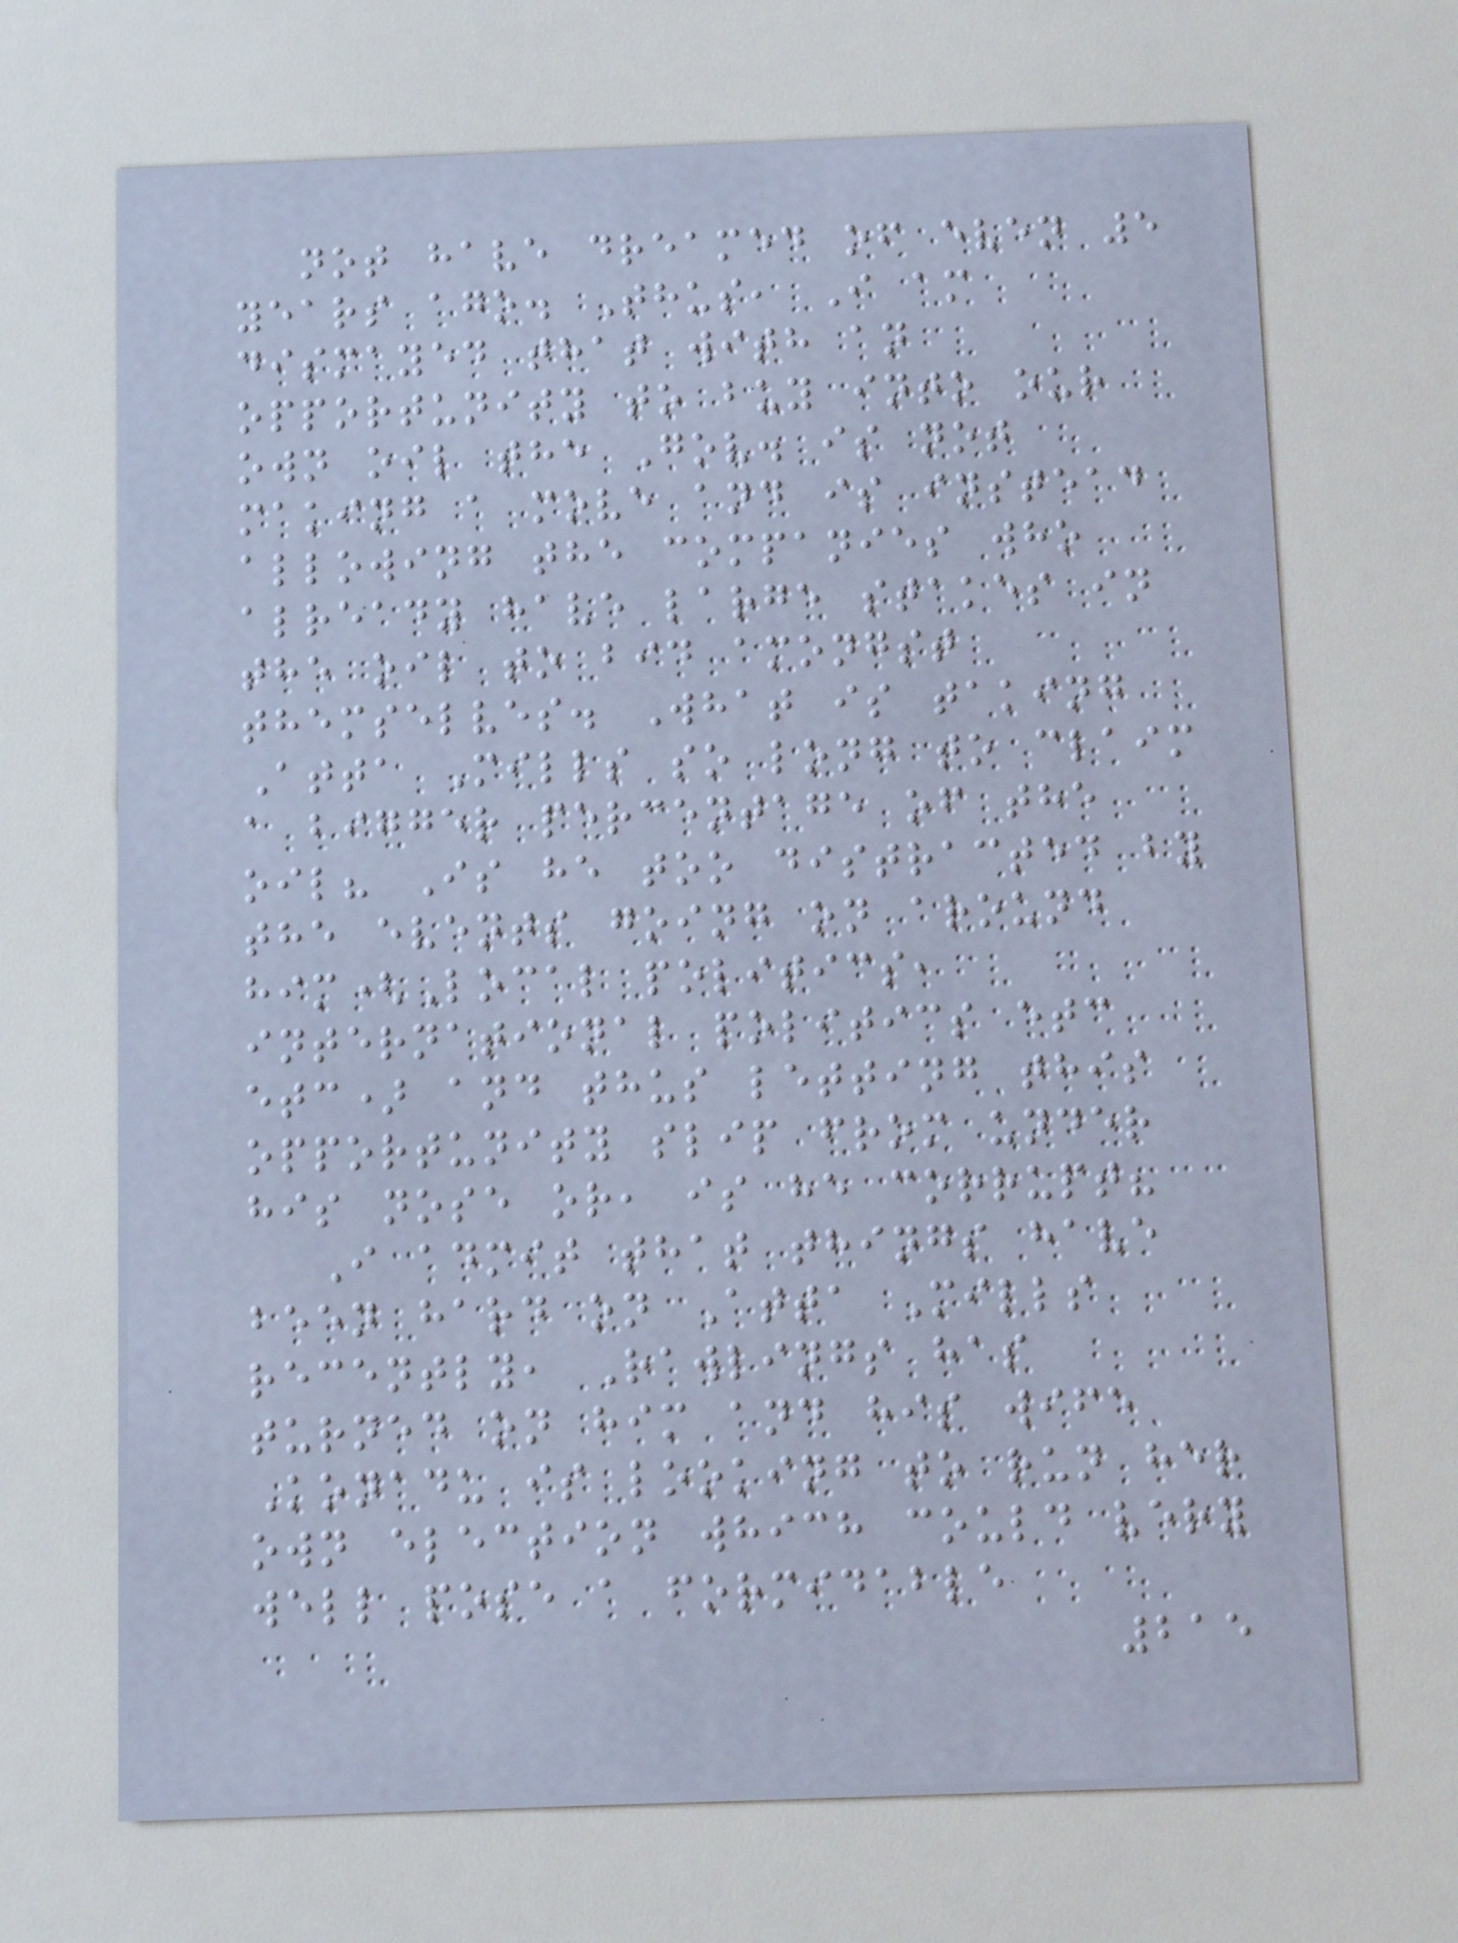not have dreamed of even 5
years ago. Thus, I am
dismayed that with an
opportunity to buy into our
own oil the Gov. is not
making a move and is instead
allowing the companies who
already have large stakes in
the oil to bid amongst
themselves. What is taking
Atta Mills so long to claim
a bigger percentage of the
oil? Is he too distracted by
the events going on around
him(Local politics,
international politics etc
etc) and thus letting this
opportunity slip from under
his nose or, is he corrupt?
I admit that things have
been hard on Atta Mills
recently, Rawlings has
turned on him and his wife
Konadu is looking to run her
own election which could very
well pose a formidable
215
